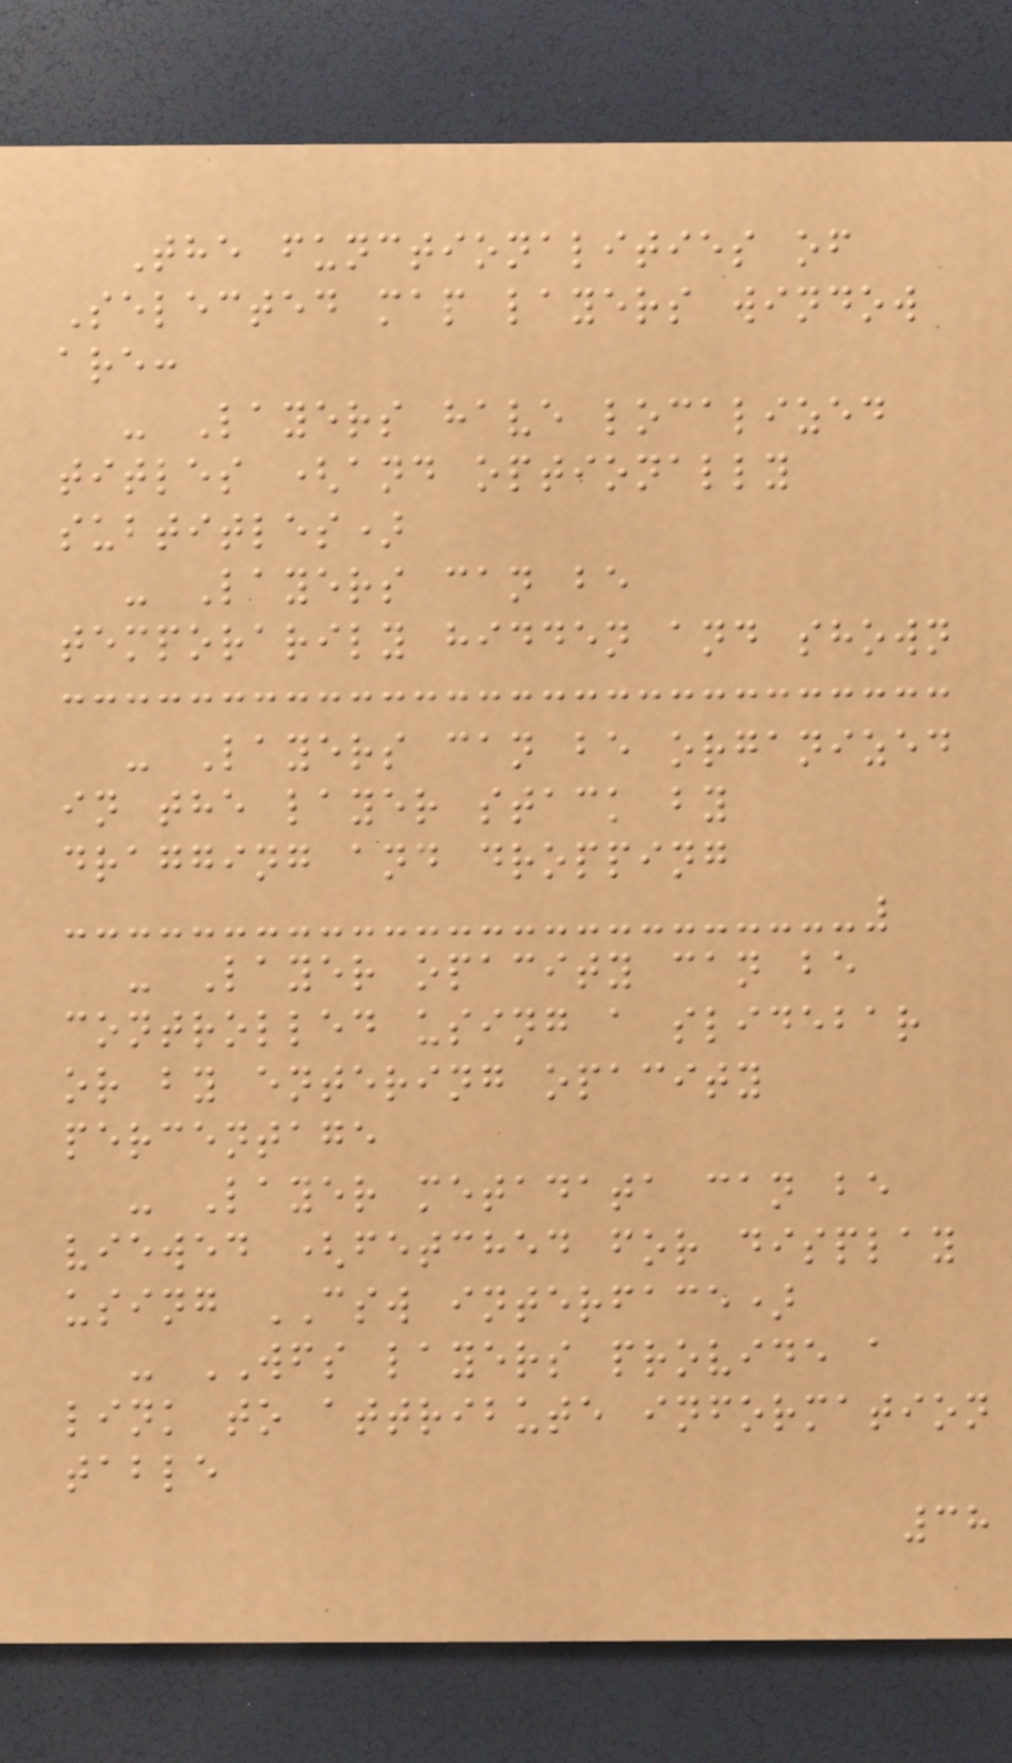The functionalities of
Selected map layers window
are:
- Layers have localized
titles (and optionally
subtitles)
- Layers can be
temporarily hidden and shown
- Layers can be organized
in the layer stack by
dragging and dropping
- Layer opacity can be
controlled using a slidebar
or by entering opacity
percentage
- Layer metadata can be
viewed (fetched for display
using CSW interface)
- WFS layers provide a
link to attribute information
table
38
